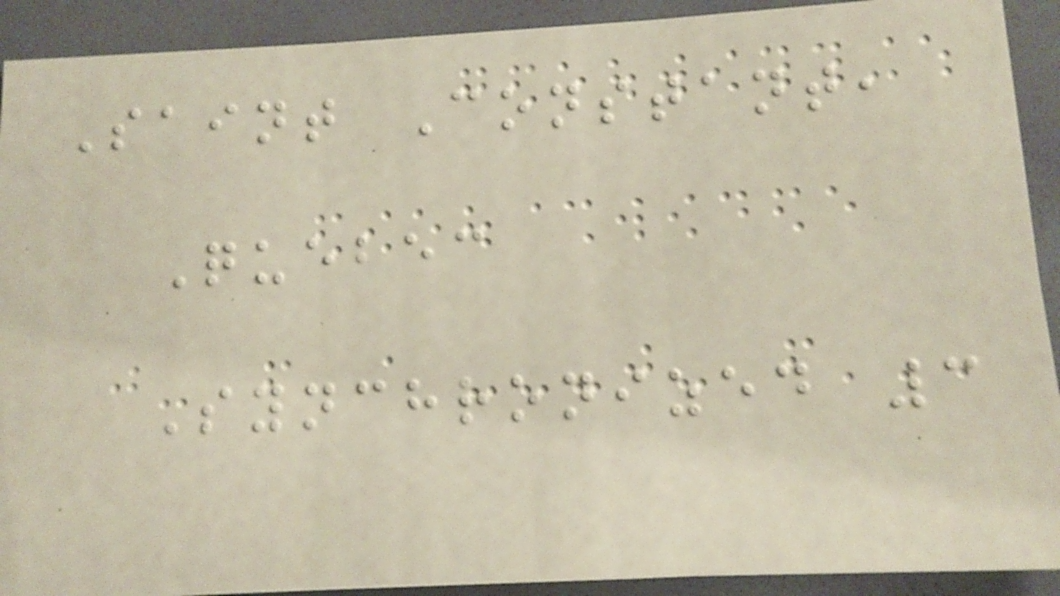Saint Constant,
Quebec
Synchronized 3
